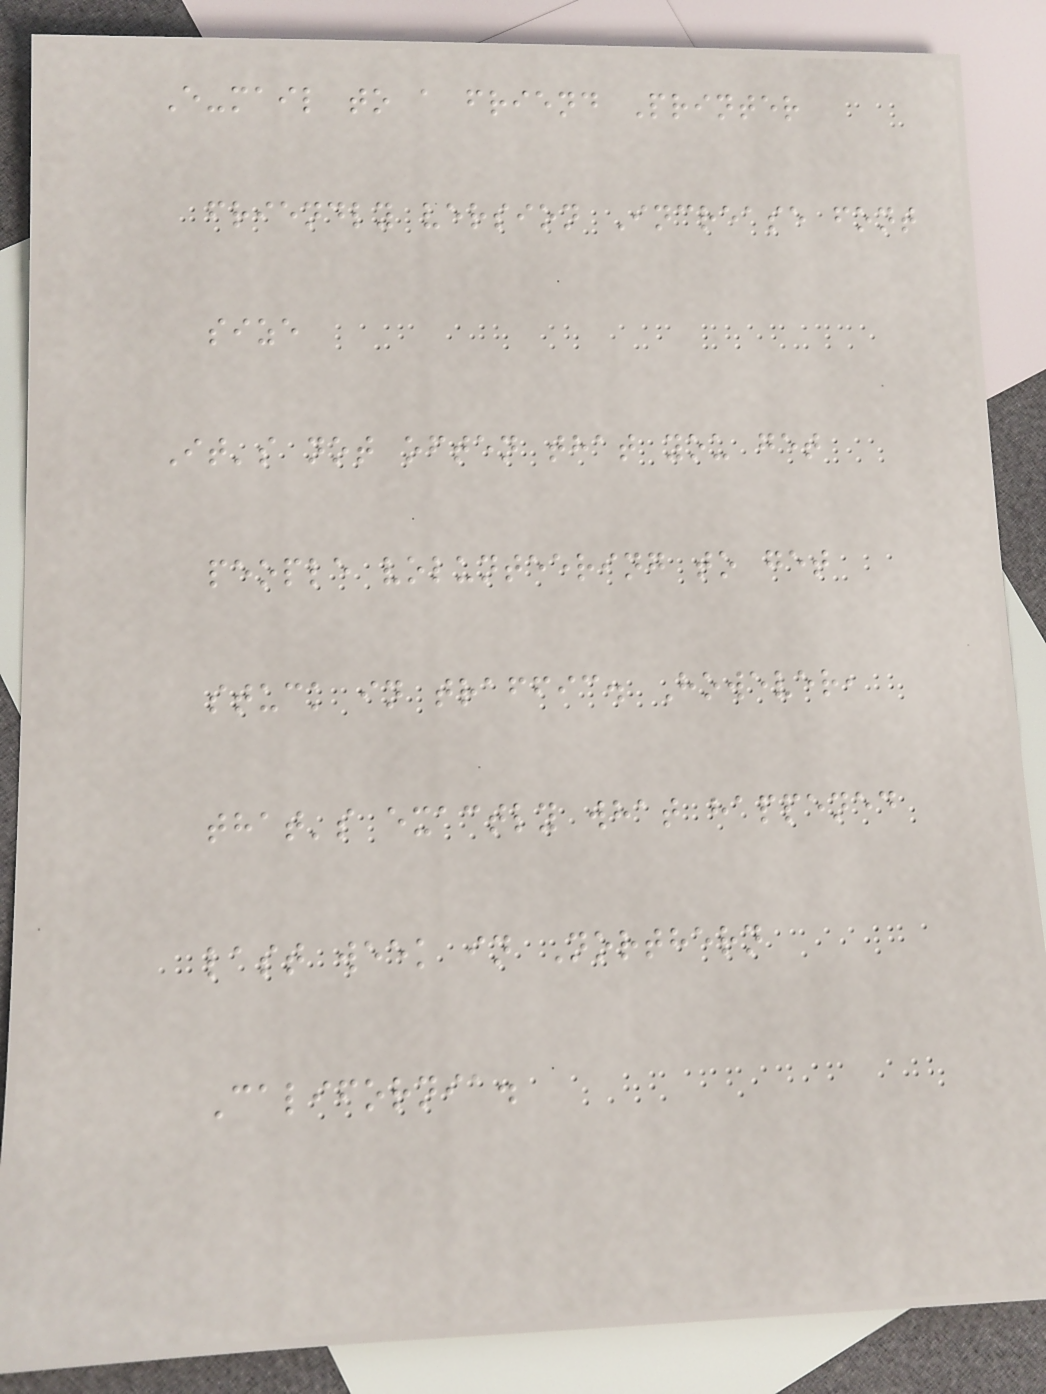E-mail to a friend Printer
friendly version Increase font
size
It's not often that you get
people volunteering to get
stuck in traffic. However,
that's exactly what happened
last week in Northern
California.
